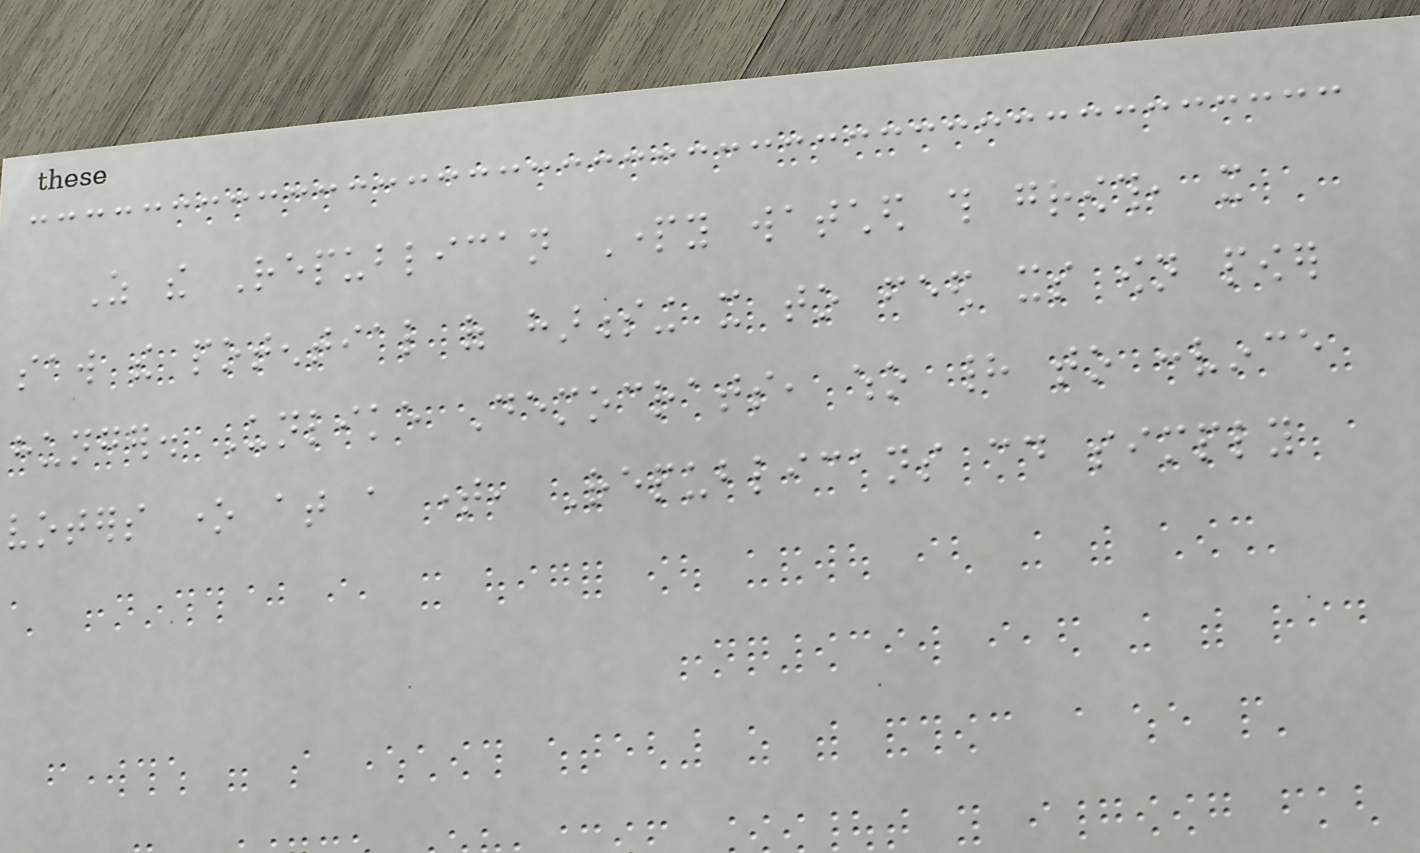As the Republican Party watched this growth, it
saw the potential of harnessing it to feed its own power
hunger. Unlike Democrats, who had to convince
voters one at a time, Republicans could simply
